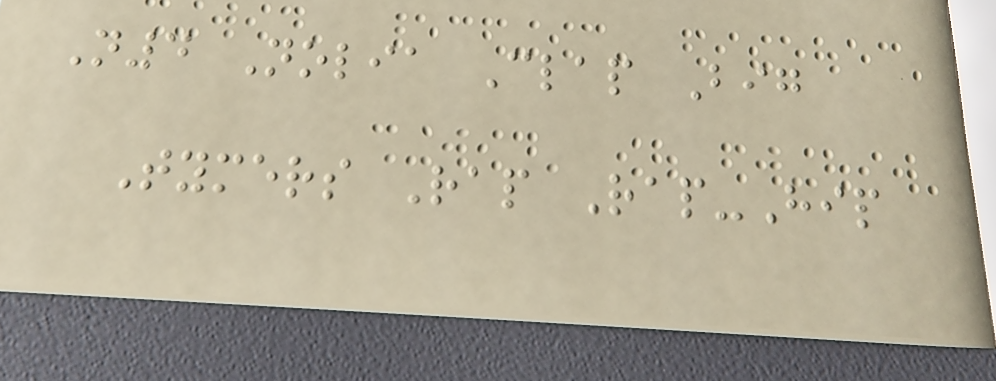N4 Nolia Clap Big
Tymers Rap Rap-Hip
